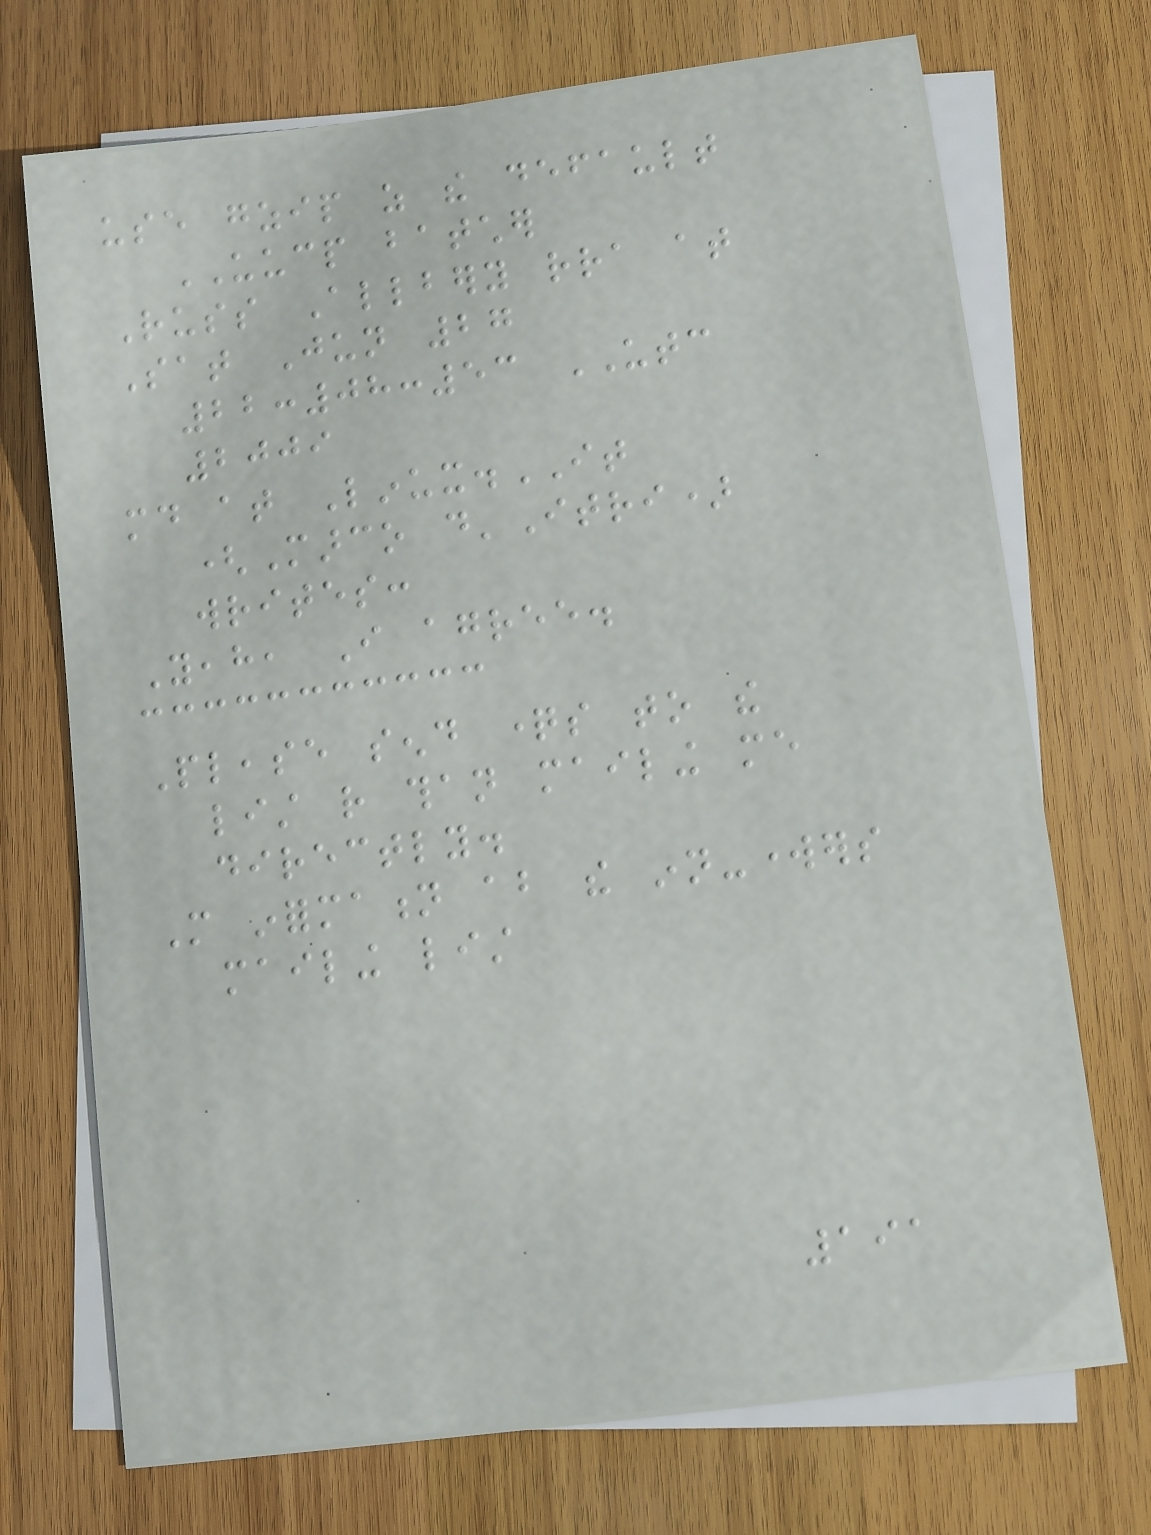use gzip as the default
UUCP batcher
Russ Allbery rra at
Sat Jun 27
22:08:53 UTC
2009
md at Linux.IT
(Marco d'Itri)
writes:
Yeah, I agree.
Please send questions to the
list rather than mailing me
directly.
More information about the inn-workers
mailing list
191
